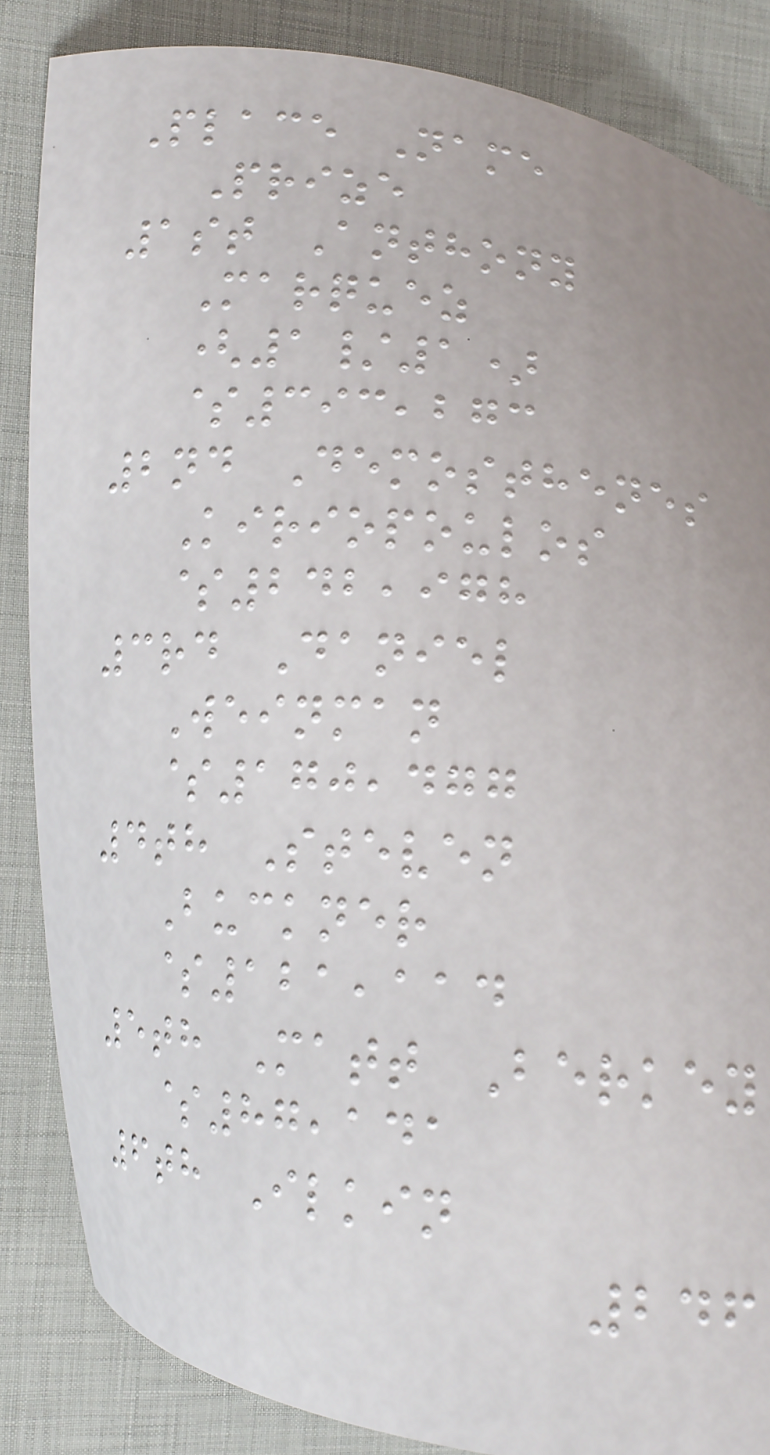Place Name
Prize
1st Anthony
Marquez
(1/1)
$393,273
2nd Demosthenes
Kiriopoulos
$242,978
3rd Daniel
Weinman
$170,477
4th Steven
Buckner
$121,114
5th Matt Berkey
$87,141
6th Ilkin
246
